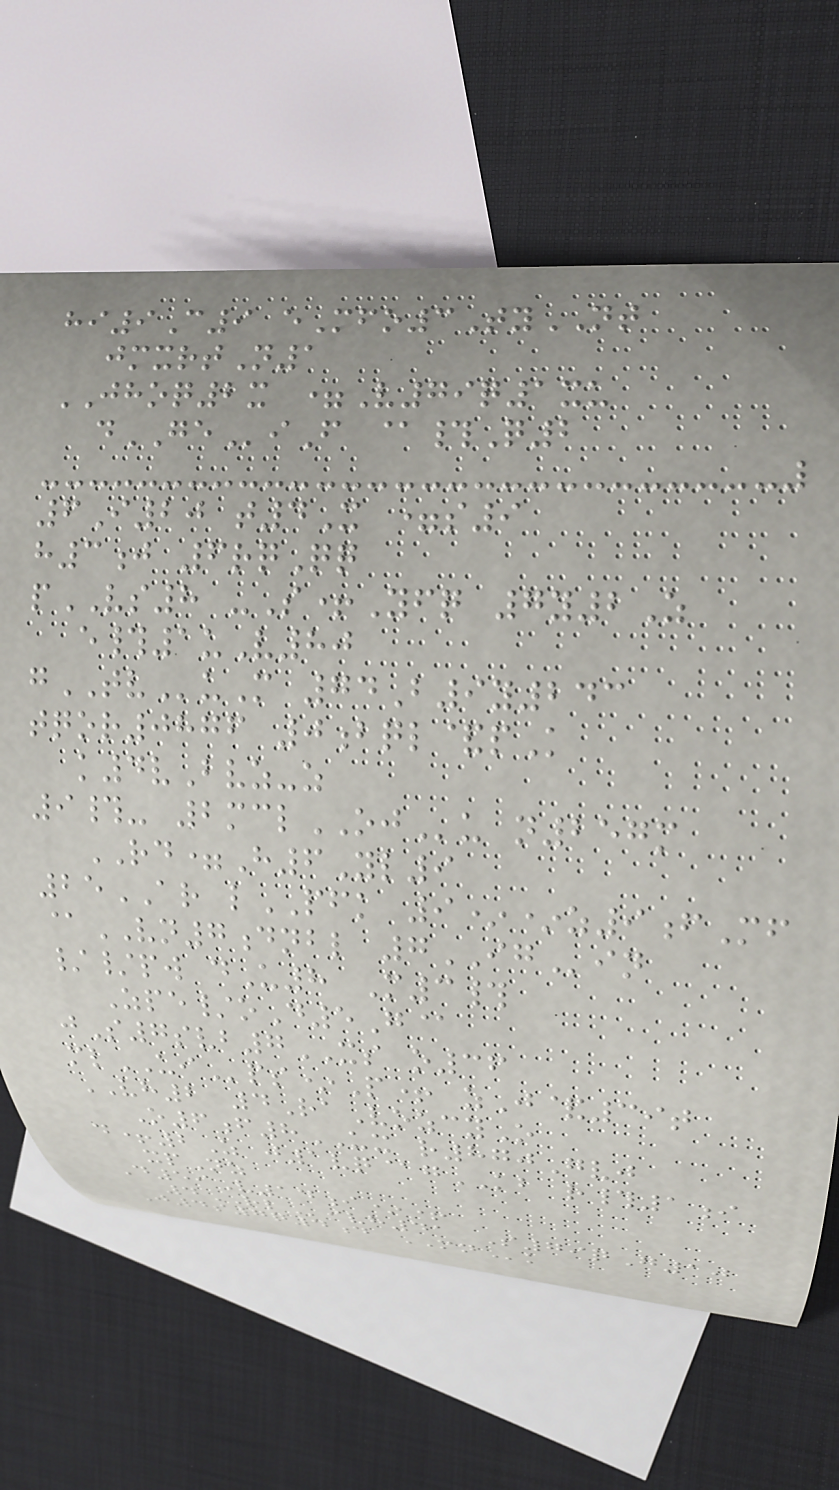hi9C9 eMfo3TyNT
jmxrtN1
JHOQ2x =V79q1xu
dGEiF @#Q2
6I20 t4X =s9
h3j 6rqQq
pVS8 -S+Yfq 7y2Z
e#1uV80
gTVuM 74B9y243
tqor0876 0bql&pK
k4vBvz-z
9#- 2mclOJu n257m
RD=H6Yl9
25AR lPFK 9**z9fMf
@VN7dnbl 7IGin
//pw dU8 M3#
Zpe/oD5G@
jS7svb7XS o36
mlUIps*P+ zJ&39t
VH2 4RaVozcyO
O6f8UX r870Gvj
d+2Z j1vq@gKB r#1i
xpNz
D59V14i*+
4RLivh41 S79qG10
J4s7q4d MNk
